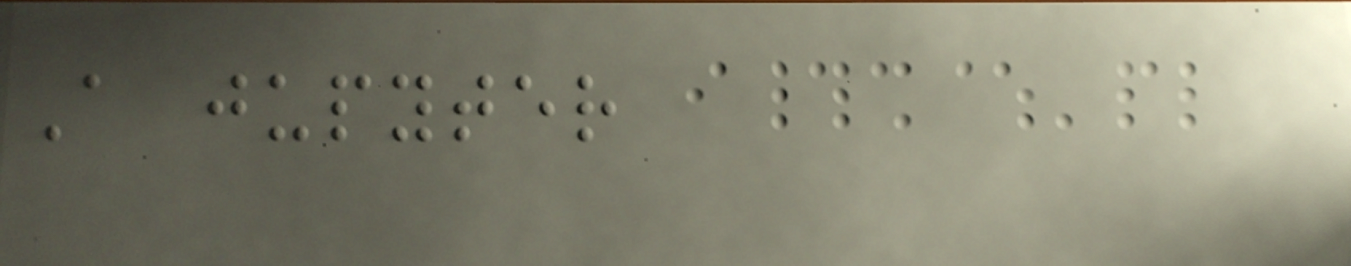A jupyter
